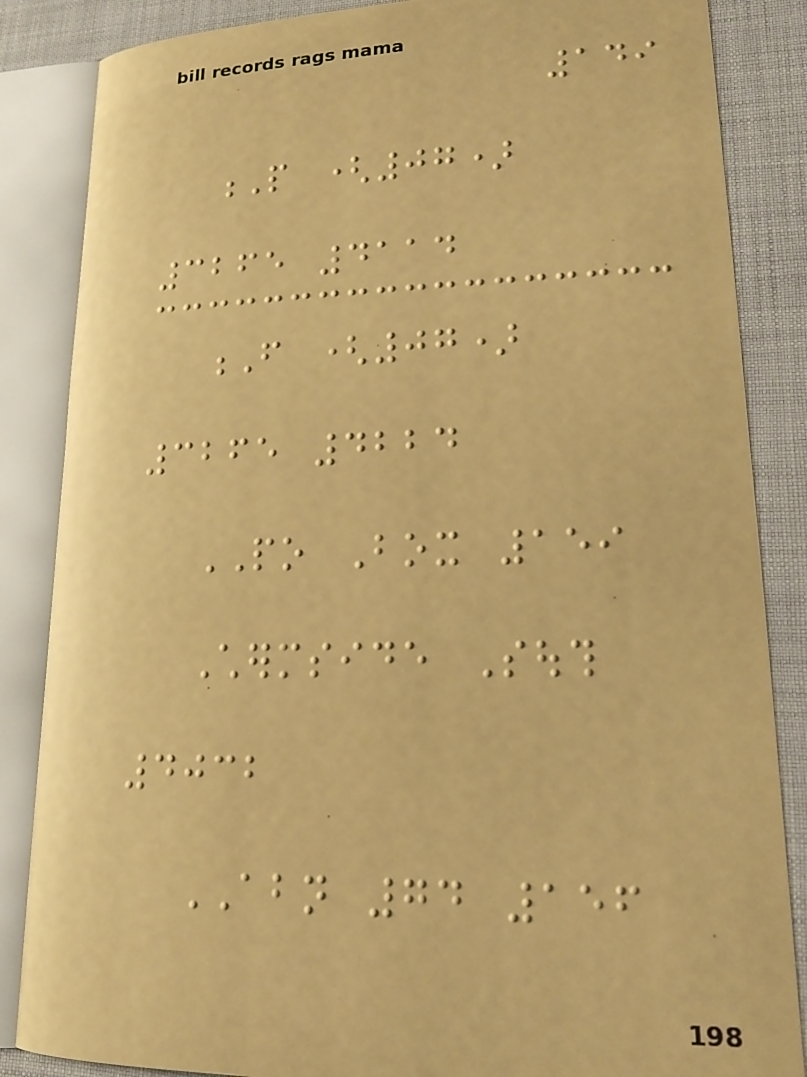149
P (07)
3265 4114
F (07)
3265 4224
PO Box 159
Chermside South
4032
ABN 74 156
